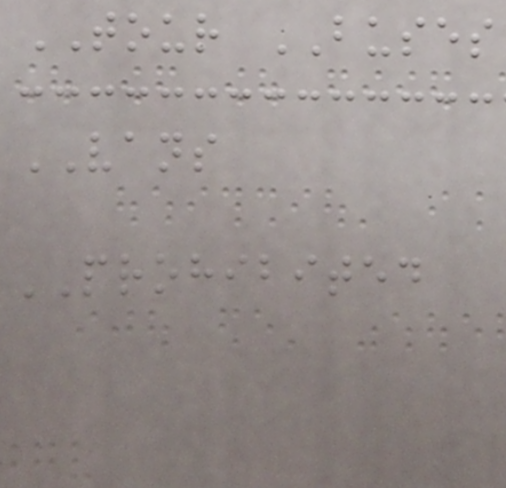TOUR BUSES
VANS
PROHIBITED
